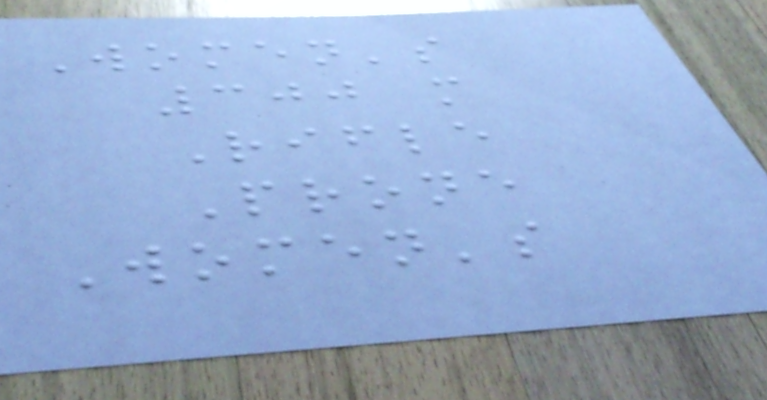Women's
300 m
Rifle
Prone
Women's
